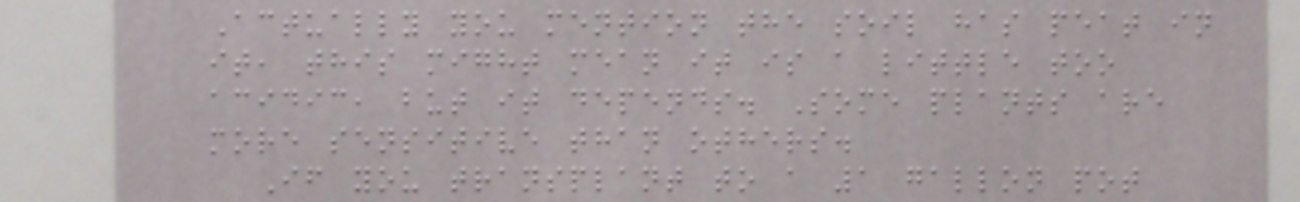Actually you mention the soil has peat in
it, this might mean it is a little too
acidic, but it depends. Some plants are
more sensitive than others.
If you transplant to a 1 gallon pot
